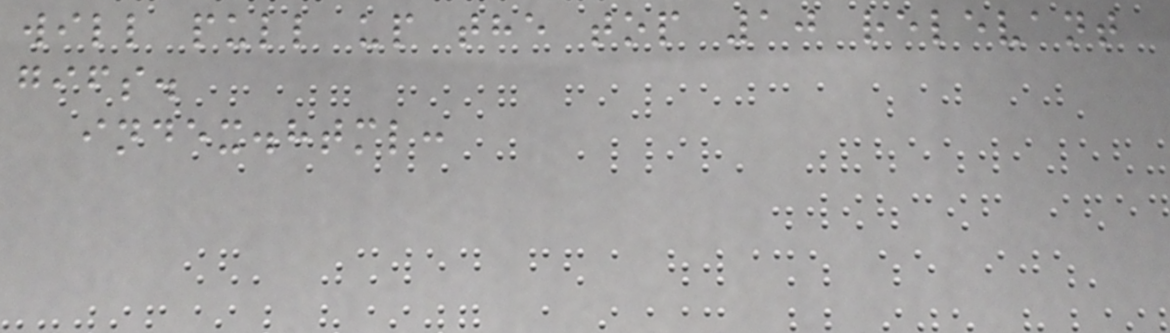will pull up the top 10 relevant
gifs.
index.html:
